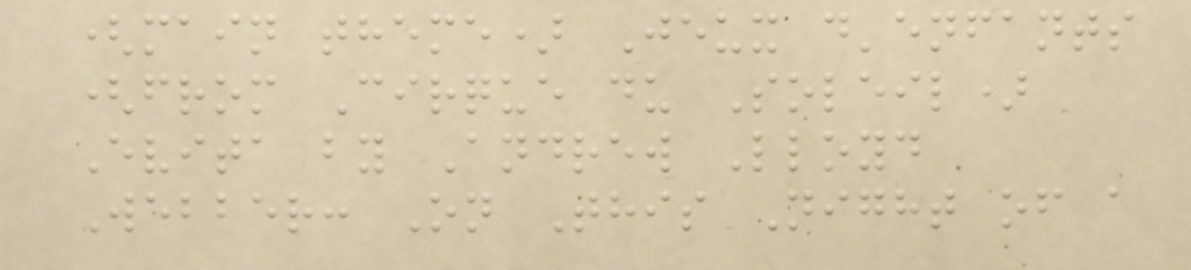(main theme) Jeux d'enfants
(from Cirque du Soleil)
Evita by Andrew Lloyd
Webber: On This Night of a
